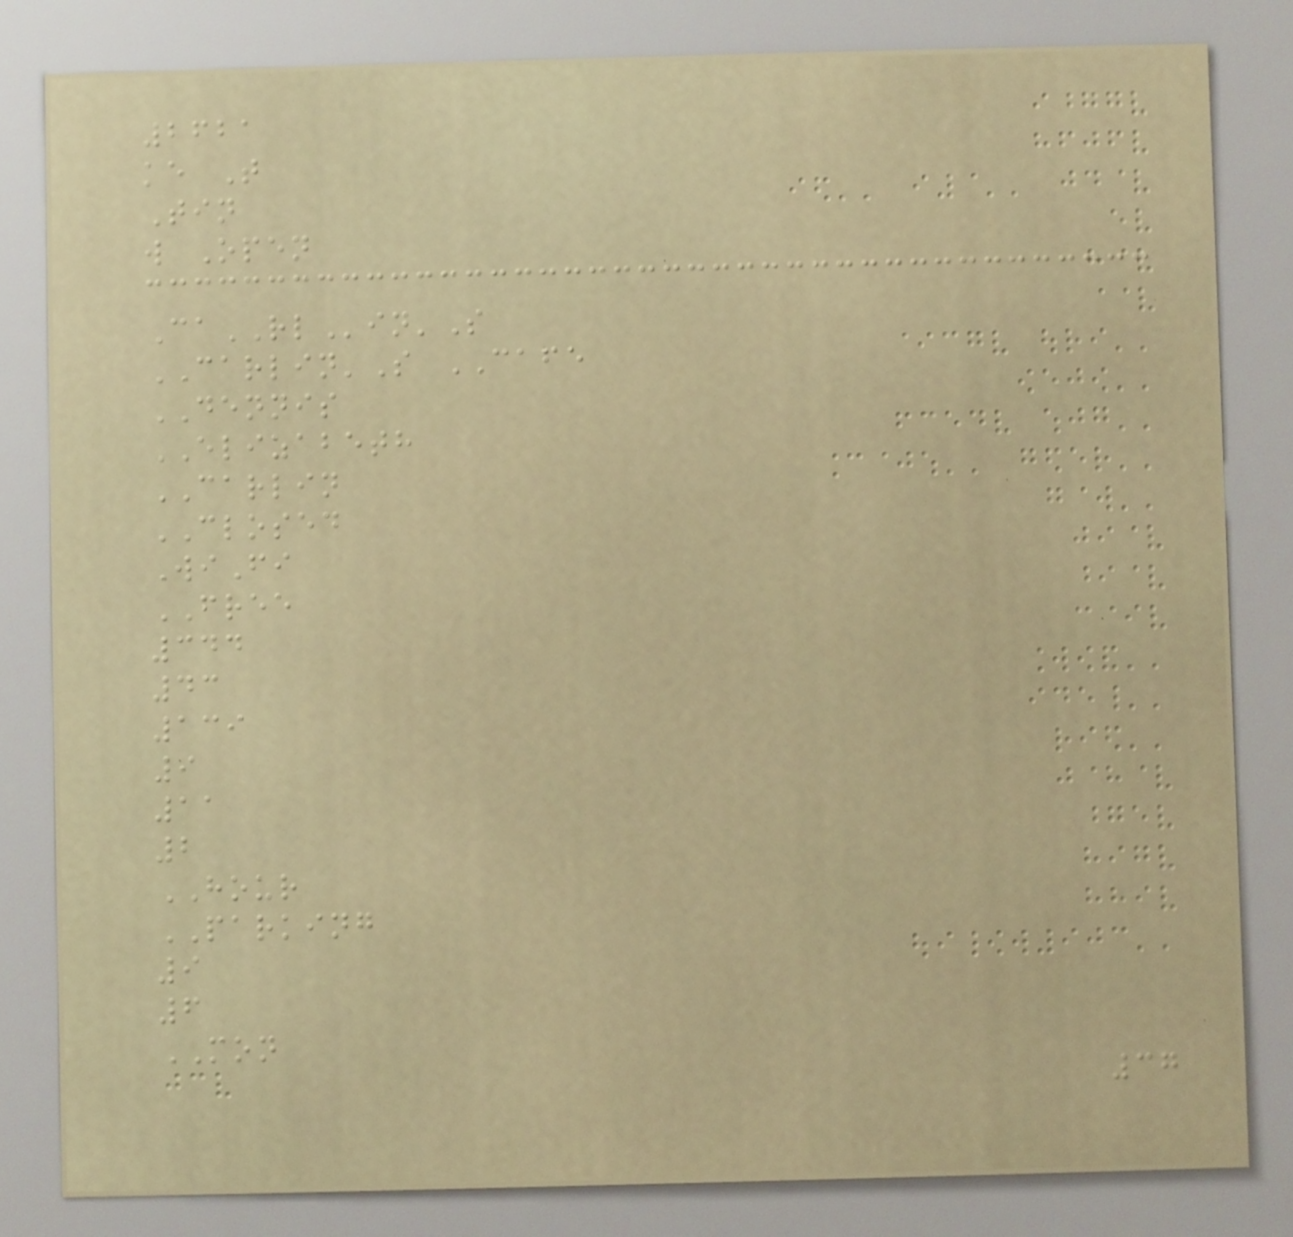2621
ke T
Tin
w Open
CaRLin'S
CARLIN'S CAFE
DENNIS
ELIZABETH
CARLIN
CLOSED
WiFi
FREE
344
43
139
9
11
2
HOUR
PARKING
9
6
MON
37
